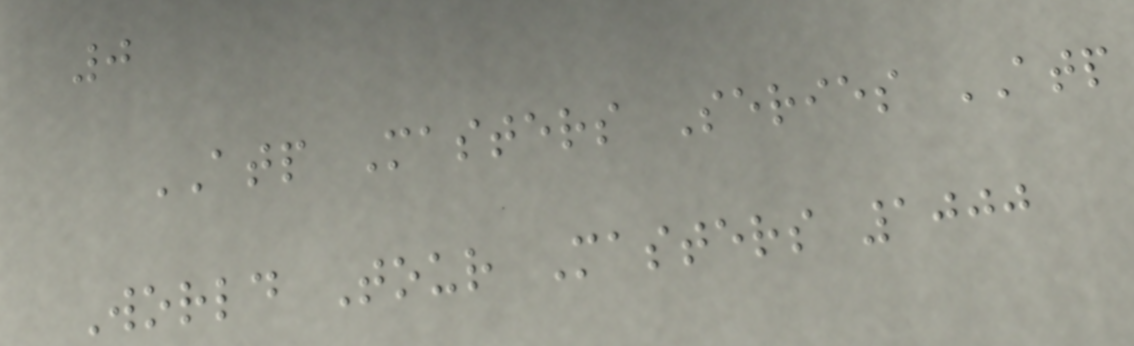0
ATP Masters Series ATP
World Tour Masters 1000
